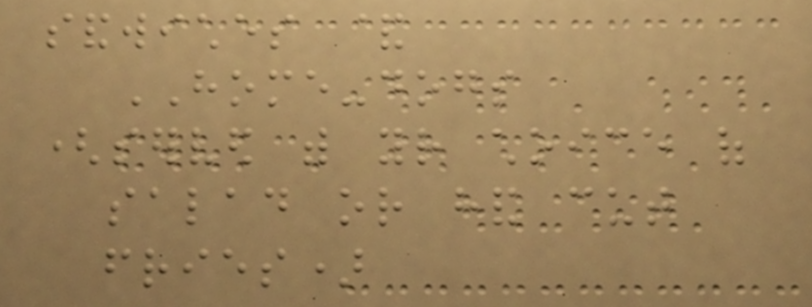sandwiches &
HOME-dogs
(served with your choice of
salad or hand cut
fries)
